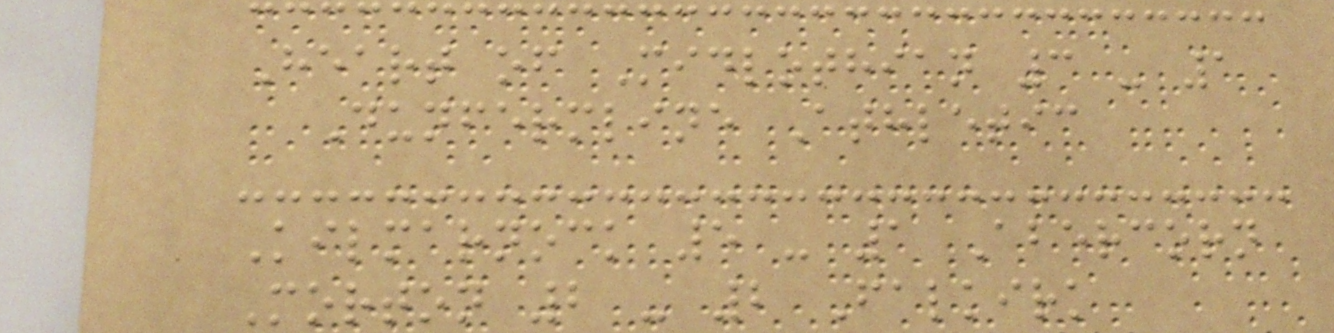Heart of Midlothian 3 - 1
Dunfermline Athletic
Kilmarnock 5 - 1 Abercorn
Morton 2 - 2 Falkirk
